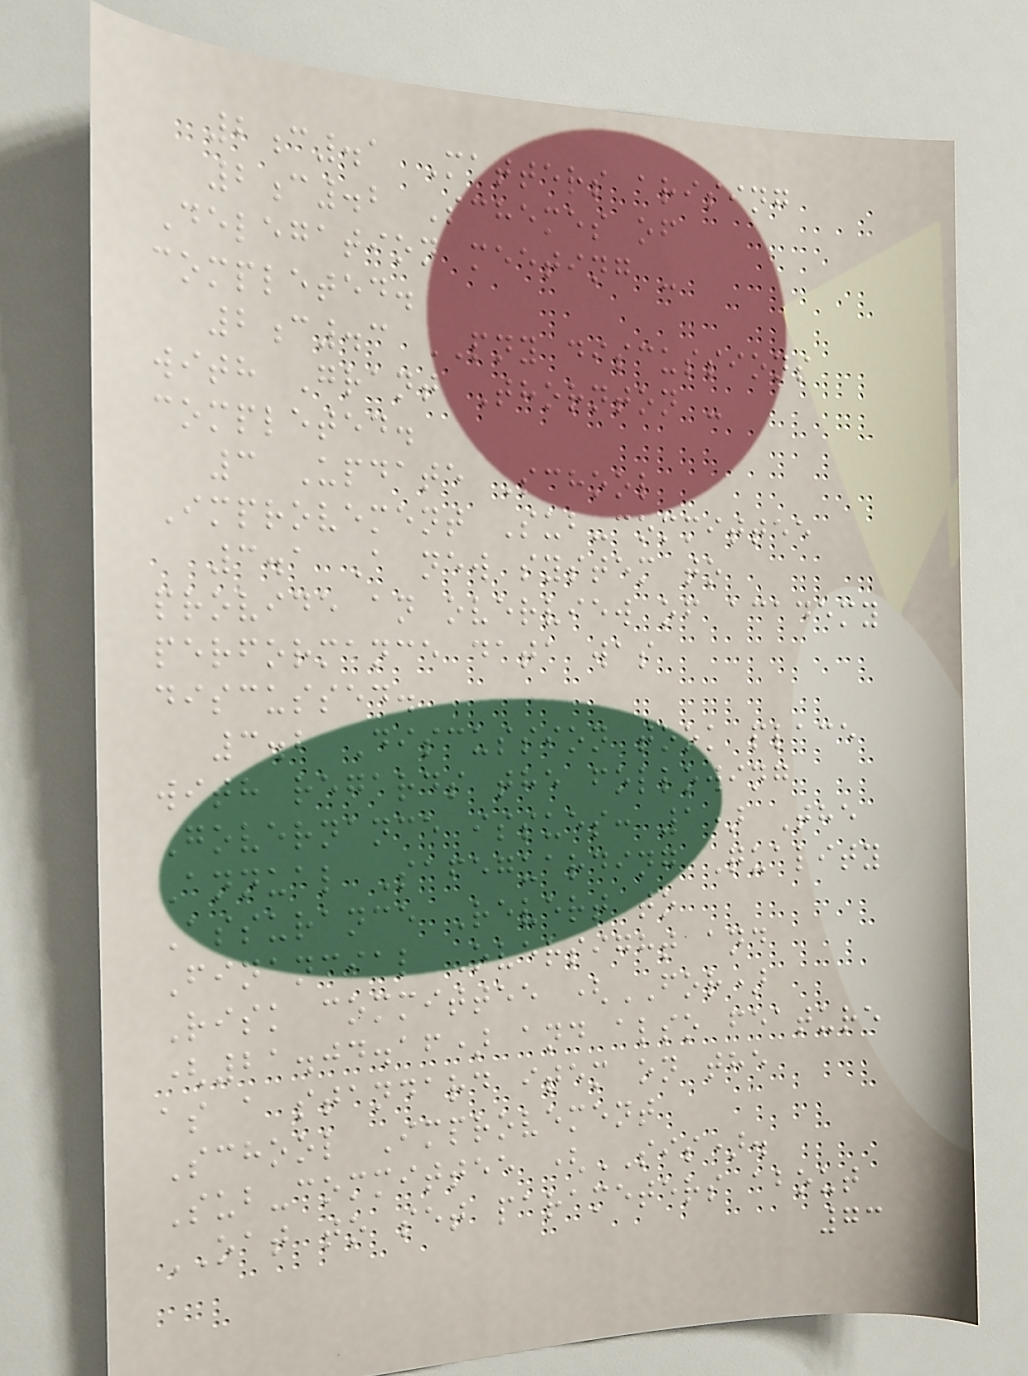2c.1 Matters arising
2c.2 Schemes of
Delegation meeting -
completed.
2c.3 PNY discussions
with Grant Thornton -
completed.
3 Update School
Improvement Sub-committee
3.1 A new system to
provide an overview of academy
performance data was
discussed.
3.2 Discussion took place
with regards the following
Governance issues: 1) The
Annual Safeguarding Quality
Assurance Revert to
Financial Oversight and
Risk committee (FOR)
(21.04.16) and also feature
as a standard item on the
School Improvement
Sub-committee (SIS).
OAT to set parameters about
73
